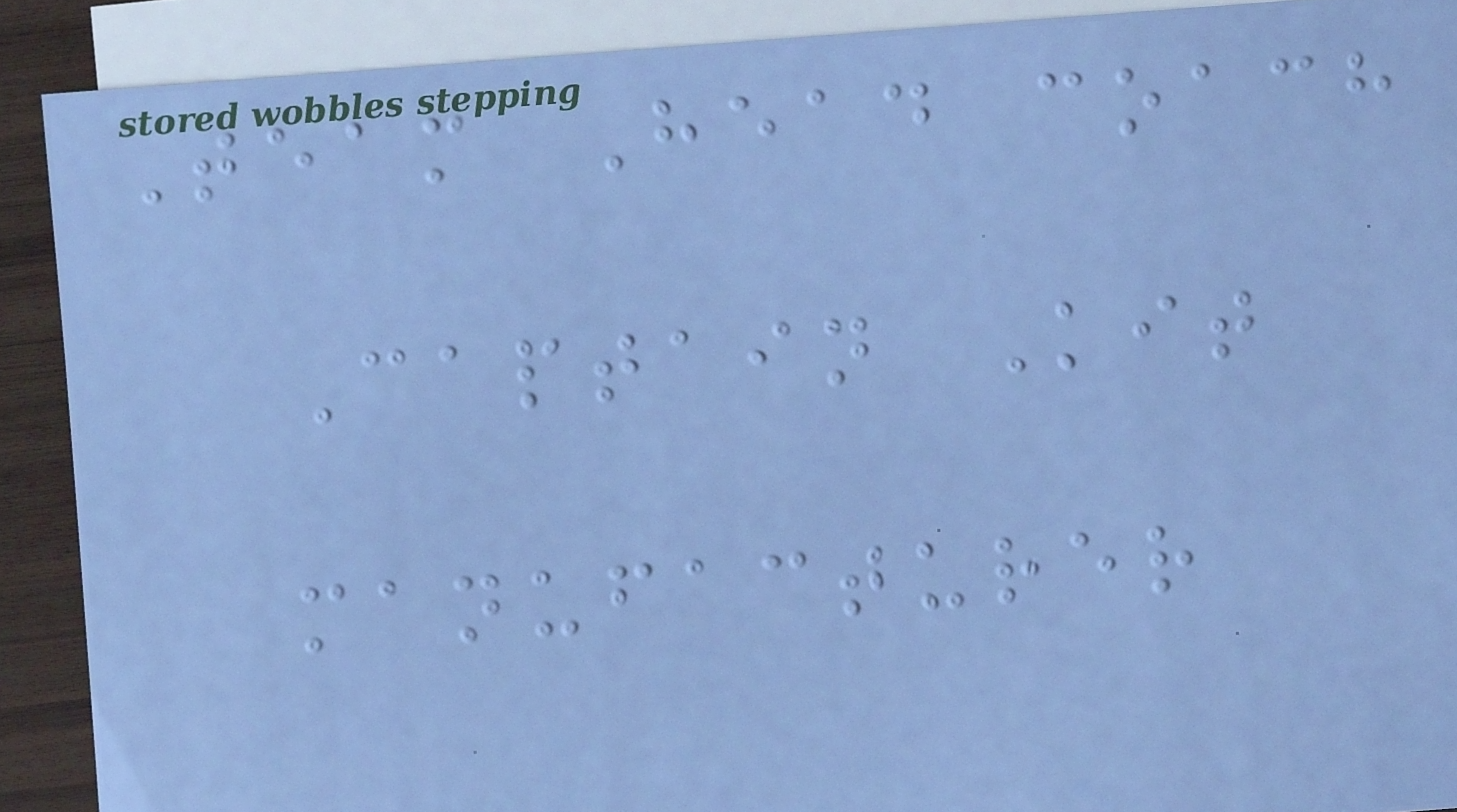Team Head coach
Captain Kit
manufacturer
